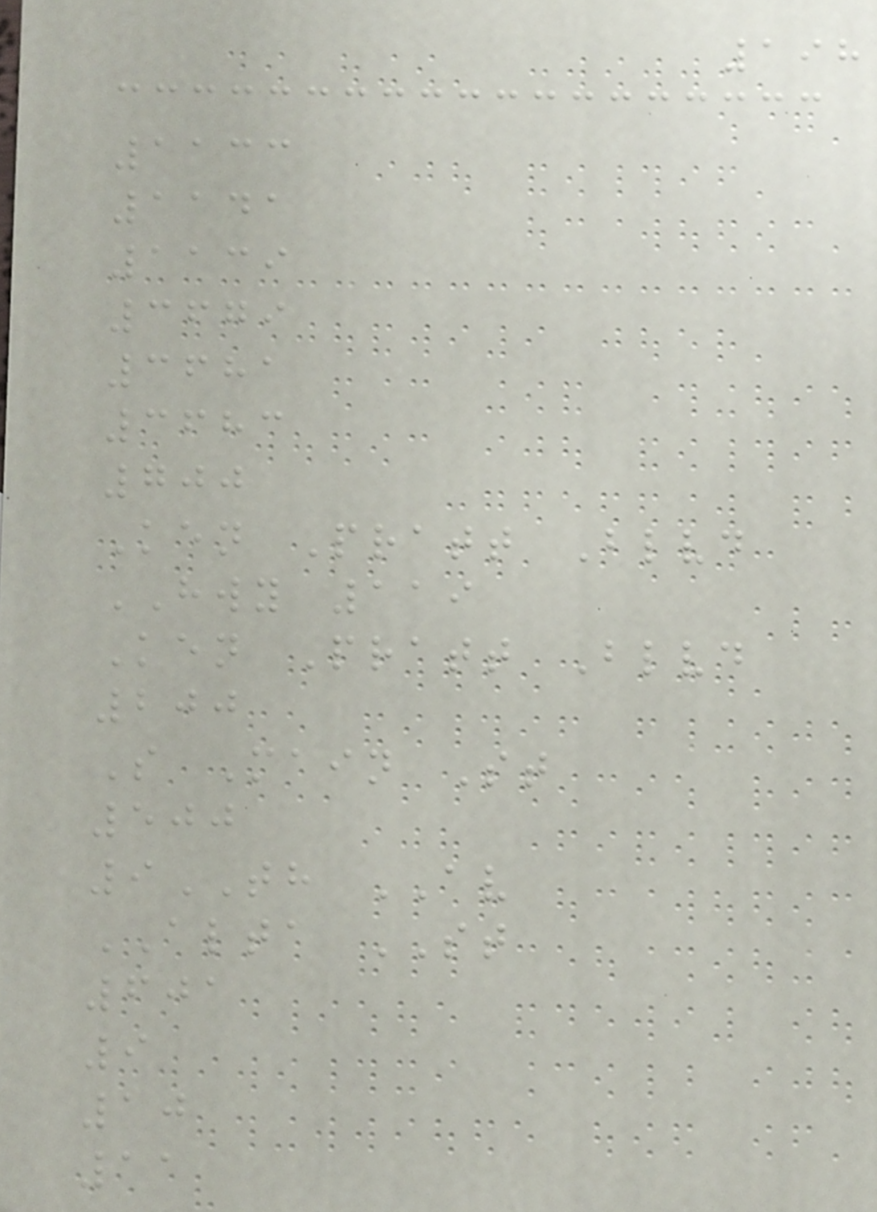198
1133
1141
1139
3679
3681
3683
700
Ken Pratt Blvd
HWY 119
Ken Pratt Blvd
200
S Main St
500
9TH AV
ALTA ST
601
9
10
11
